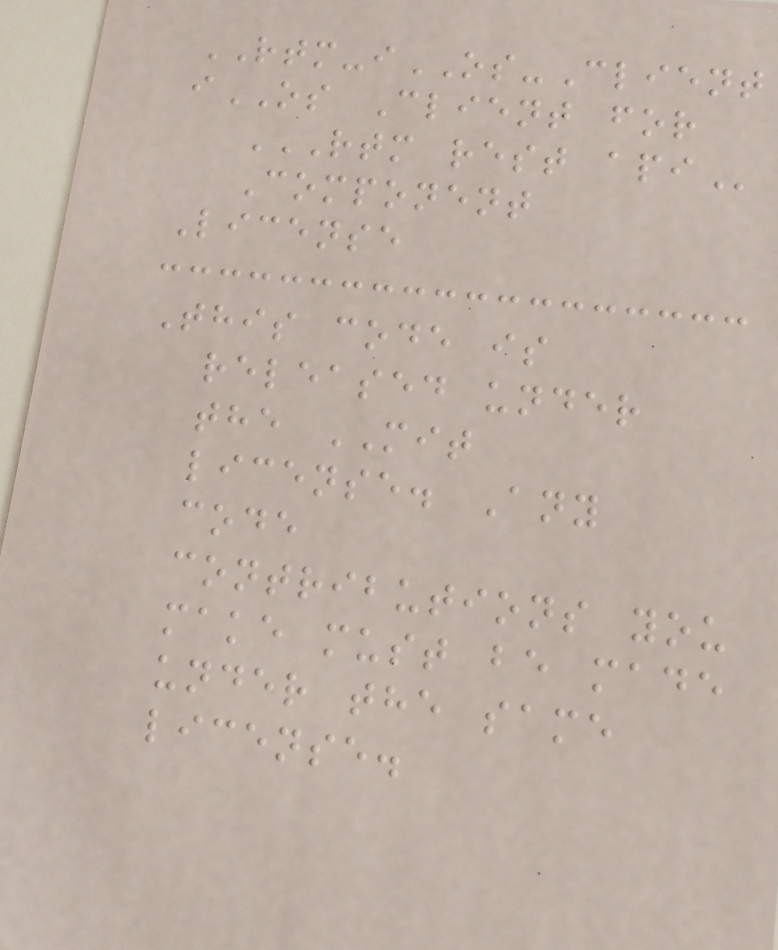RTM-iOS-Client
iOS Client for
RTM REST API
Component
License
This code is
released under
the MIT
license. Any
code
contributions you
make must be made
under the same
license.
